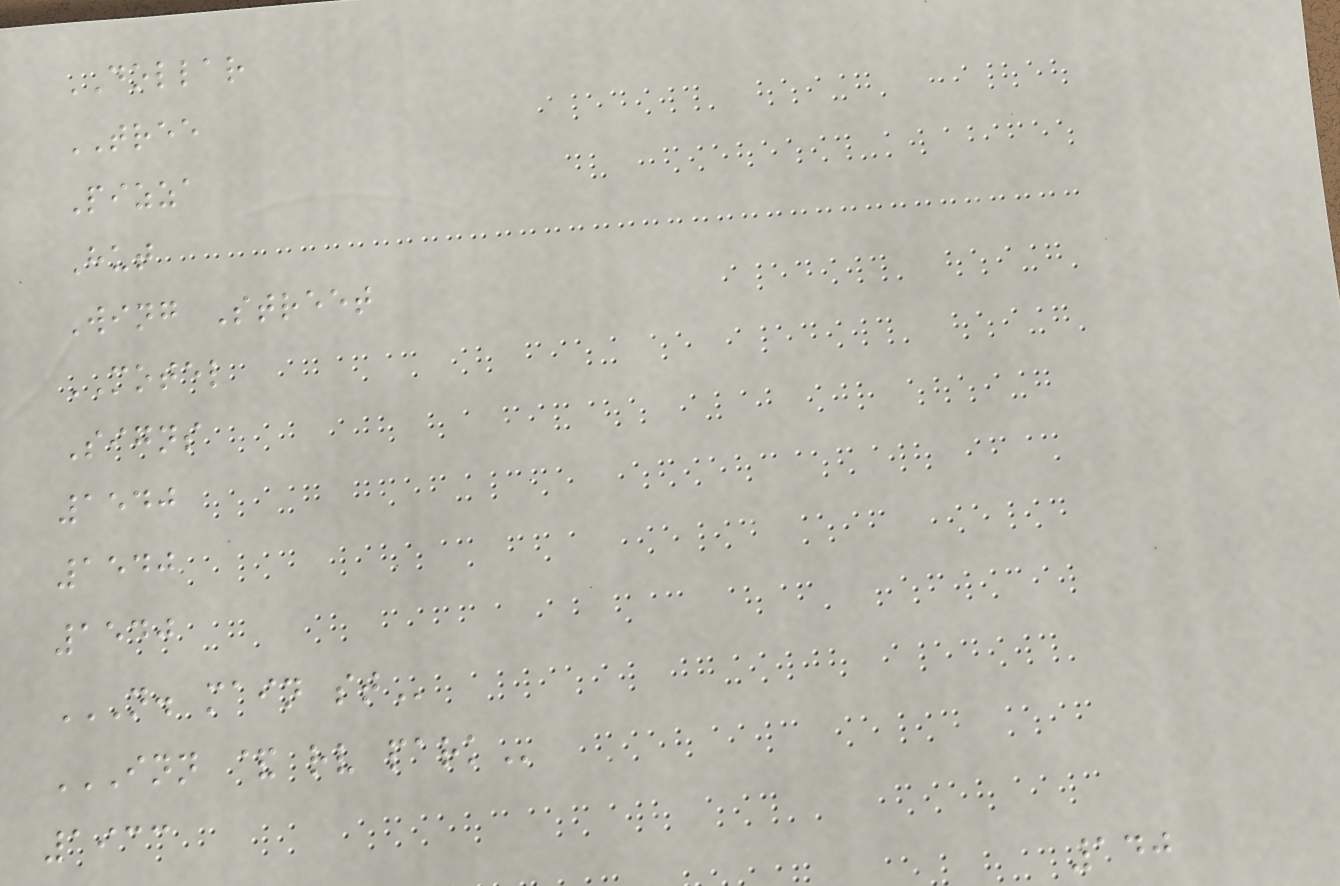DOLLAR
TREE
Pizza
Hut
Wing Street
MOTEL
Signs
1540
1540
1540
N. MAIN ST
INN & RV PARK
1933
140
